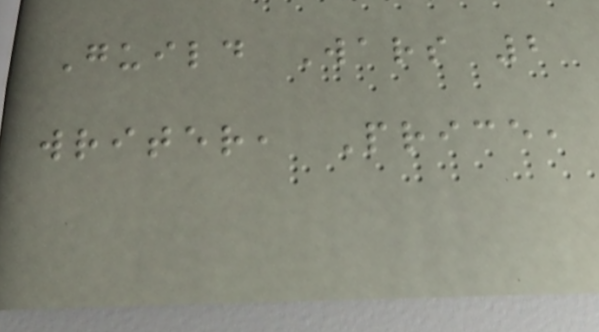Guild Wars 2
writer, Price,
